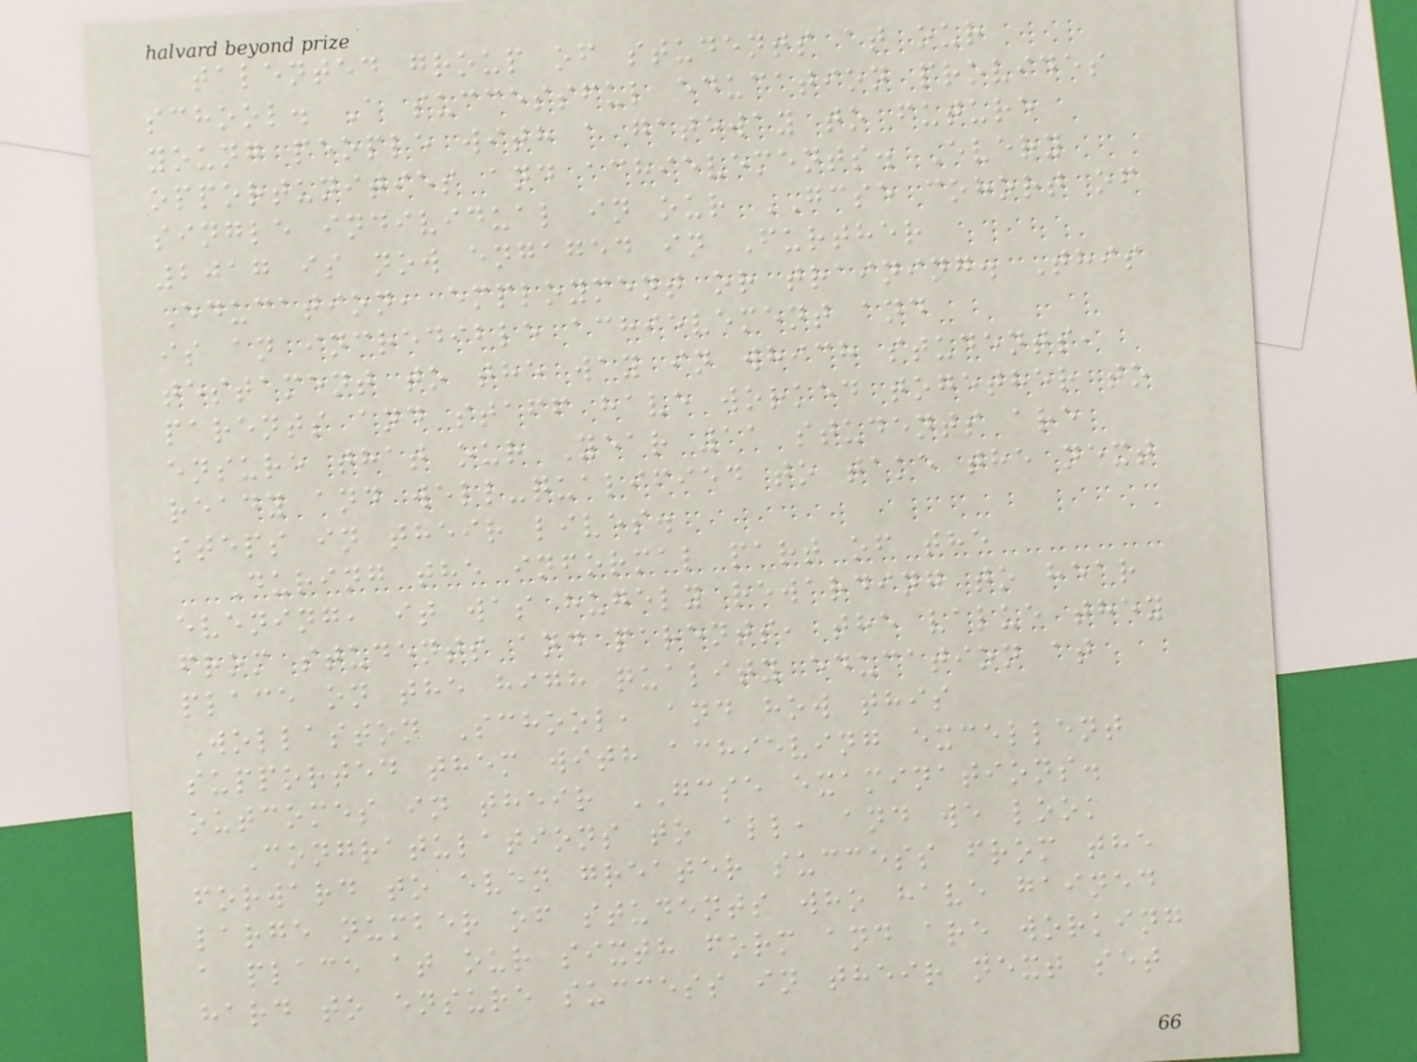talented group of students at our
school. A successful education provides
young people with a gateway to future
opportunities and achievements. Every
single individual in our GCSE cohort of
2017 is now engaged in Further
Education, employment or training. This
is an incredible achievement and
testament to the way in which students,
parents and staff have worked together to
ensure that our Year 11 students are
ready and well-qualified to take the next
steps in their lives.
During the informal part of the
evening, it was hugely rewarding to hear
from students and parents, the value they
place on the high quality education at
Wollaston School, and how this
supported them with achieving excellent
outcomes in their GCSE examinations.
Congratulations to all, and we look
forward to even greater success from the
large number of students who have gained
a place at our sixth form and are working
hard to ensure success in their next set
